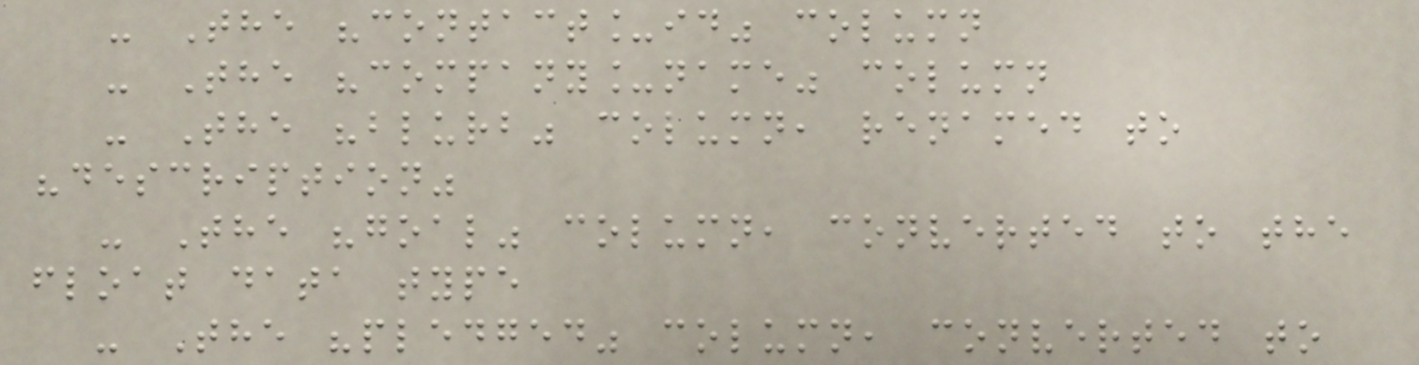- The "contact_id" column
- The "company_name" column
- The "blurb" column, renamed to
"description"
- The "goal" column, converted to the
float data type
- The "pledged" column, converted to
